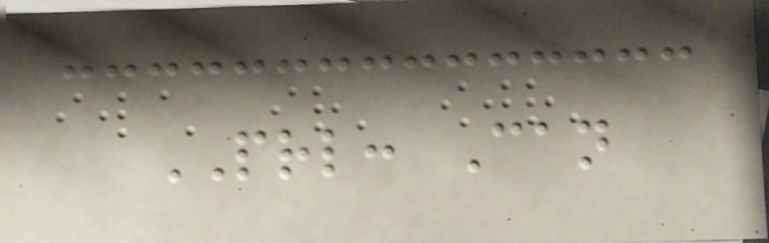PRL: Can
